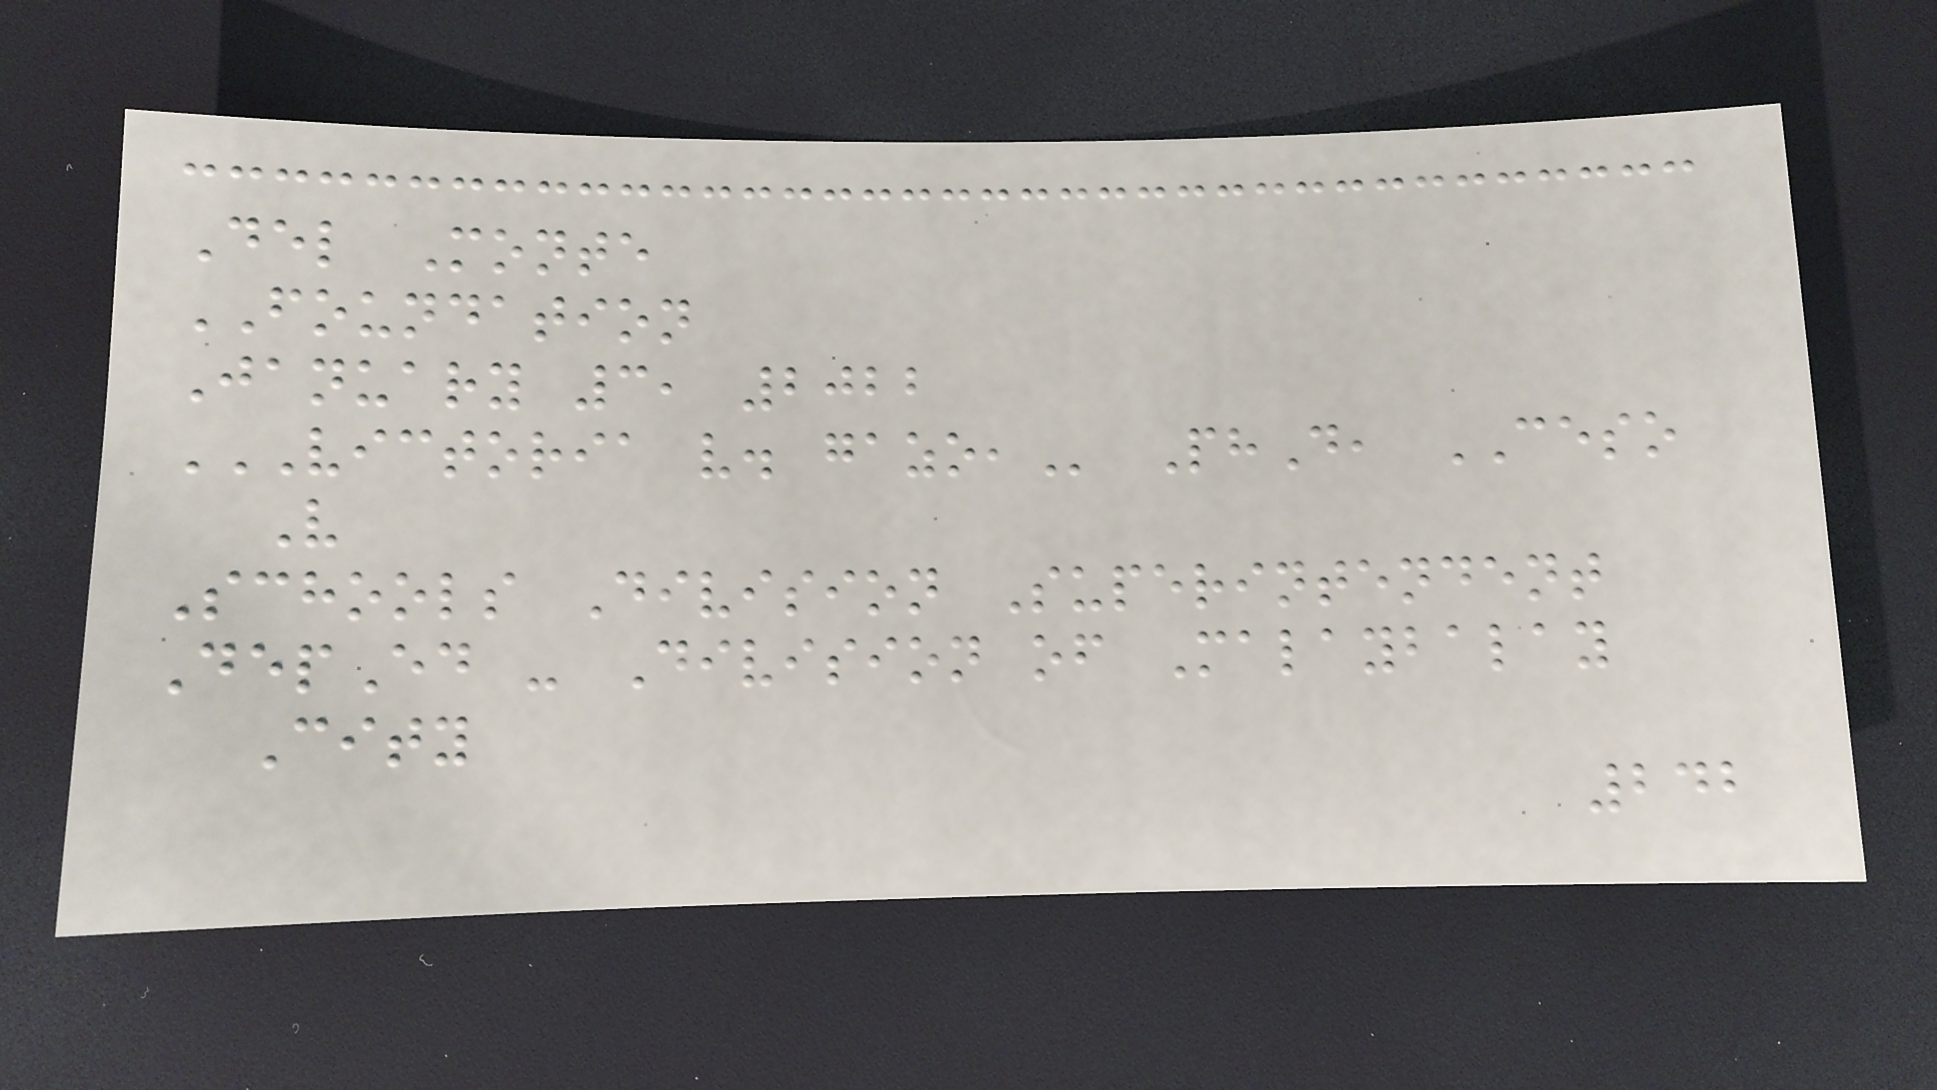Del Monte
FOUNDATION
January 3, 2022
VICTORIA V. GAZO, PhD, CESO
V
Schools Division Superintendent
DepEd - Division of Malaybalay
City
242
